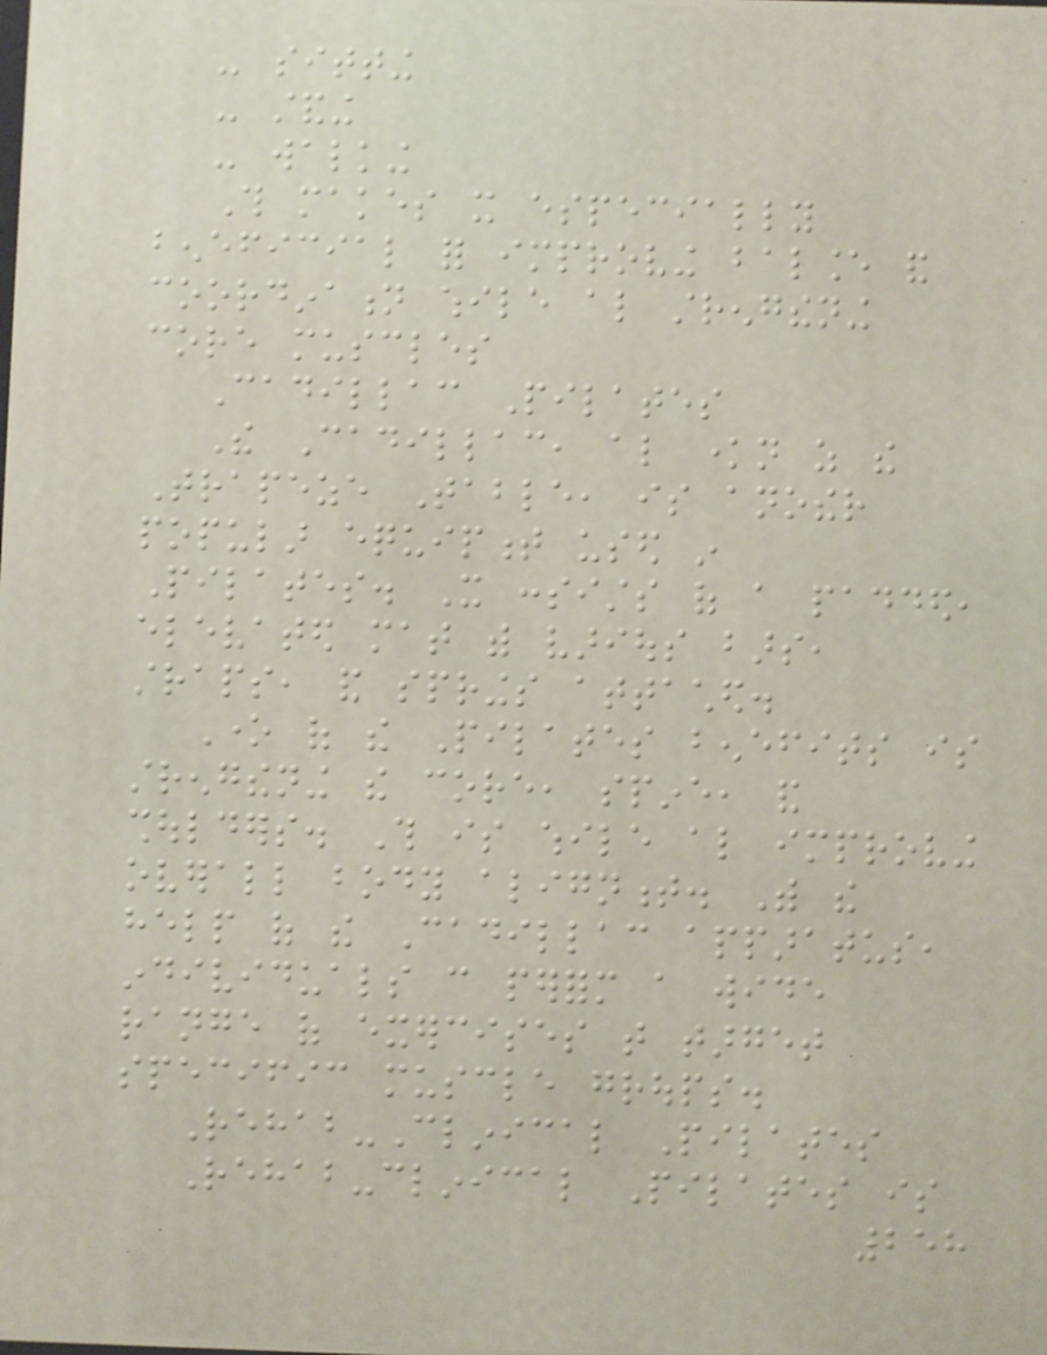- sitting
- standing
- walking
This makes it especially
beneficial for improving balance and
coordination while also strengthening
core muscles
Cadillac Pilates
The Cadillac, also known as the
Trapeze Table, is another
popular equipment used in
Pilates. It consists of a padded,
elevated mat with various bars,
straps, and springs attached.
One of the Pilates benefits is
strengthening the core, spine, and
shoulders. This is while also improving
overall body alignment. With the
help of the Cadillac apparatus,
individuals can perform a wide
range of exercises that target
specific muscle groups.
Rehab-Clinical Pilates
Rehab-clinical Pilates is
258
